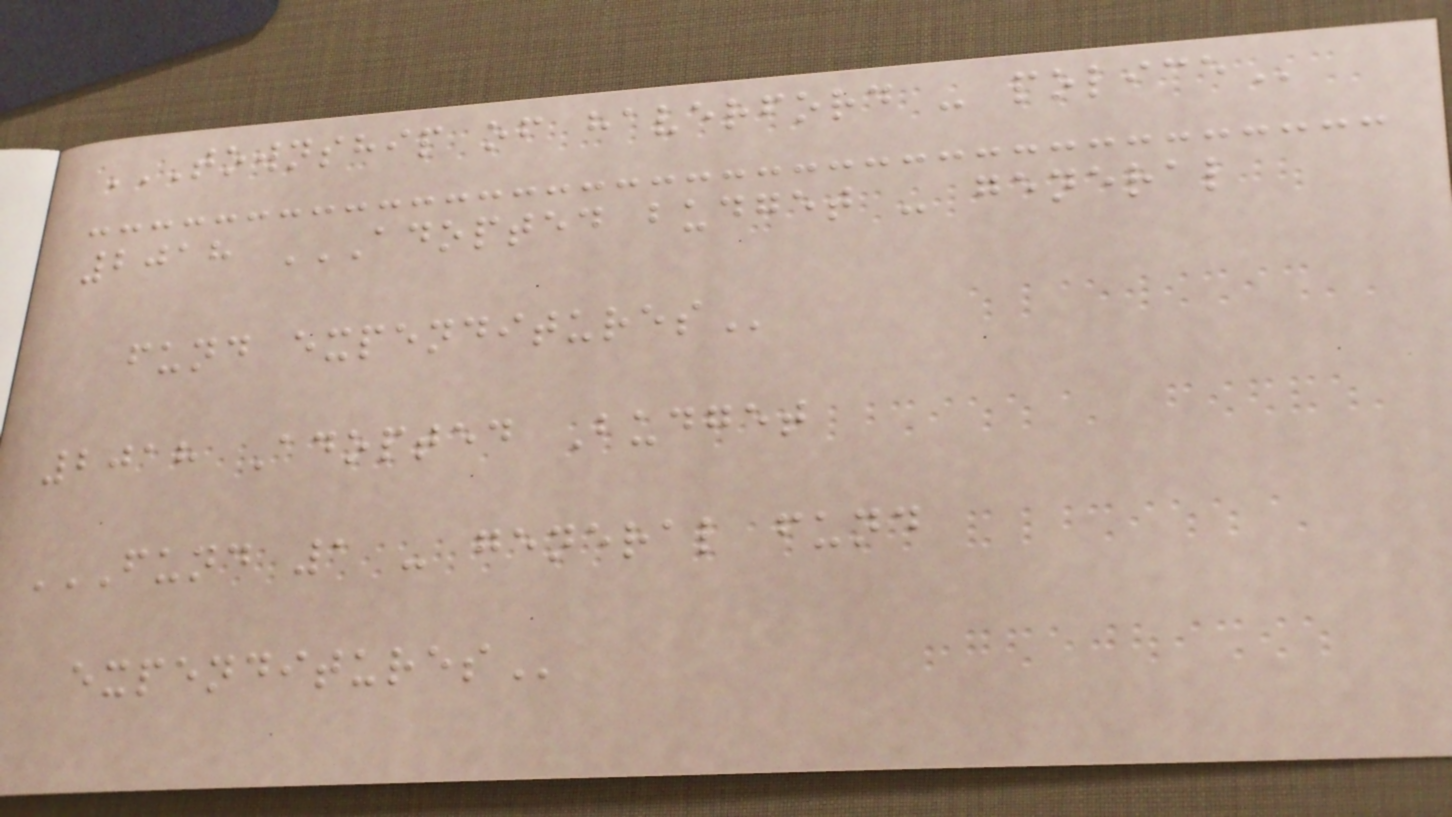TOWNSHIP OF HAVERFORD - POLICE
2018 ADOPTED BUDGET - GENERAL
FUND EXPENDITURES
2018 Adopted Budget
FUND 1 - GENERAL FUND
EXPENDITURES
